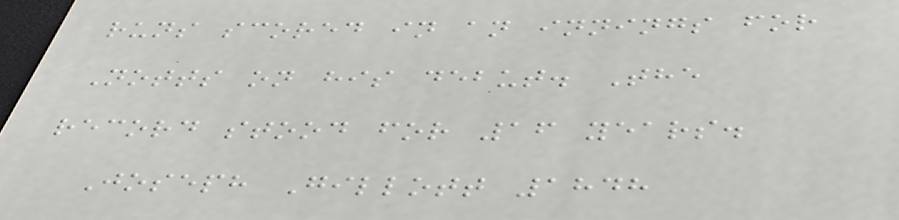runs scored in an innings for
Notts on his debut. The
record stood for 16 years.
Joseph Gillott 1848
